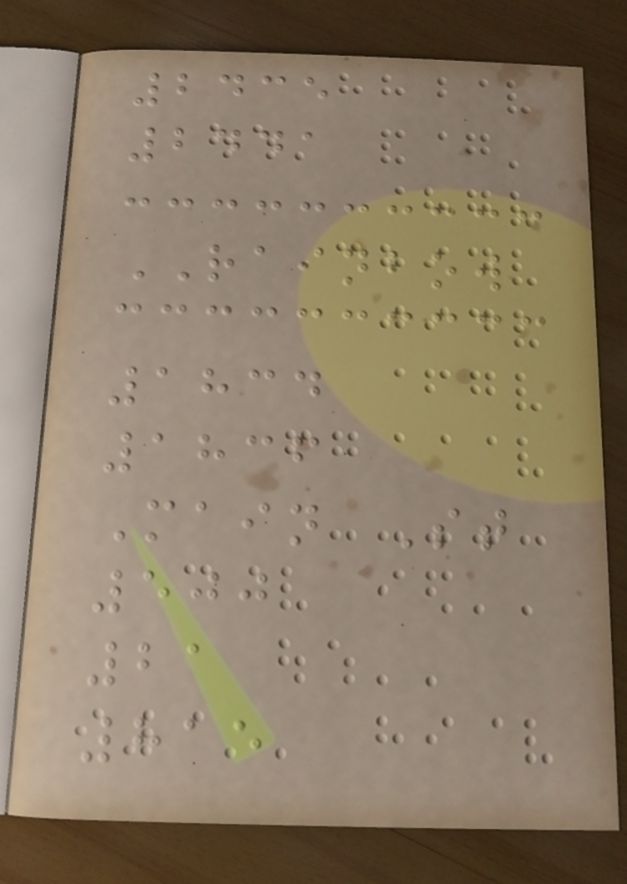2435
2441
RAINBOW
1834
1836
Main St
500
21
815
